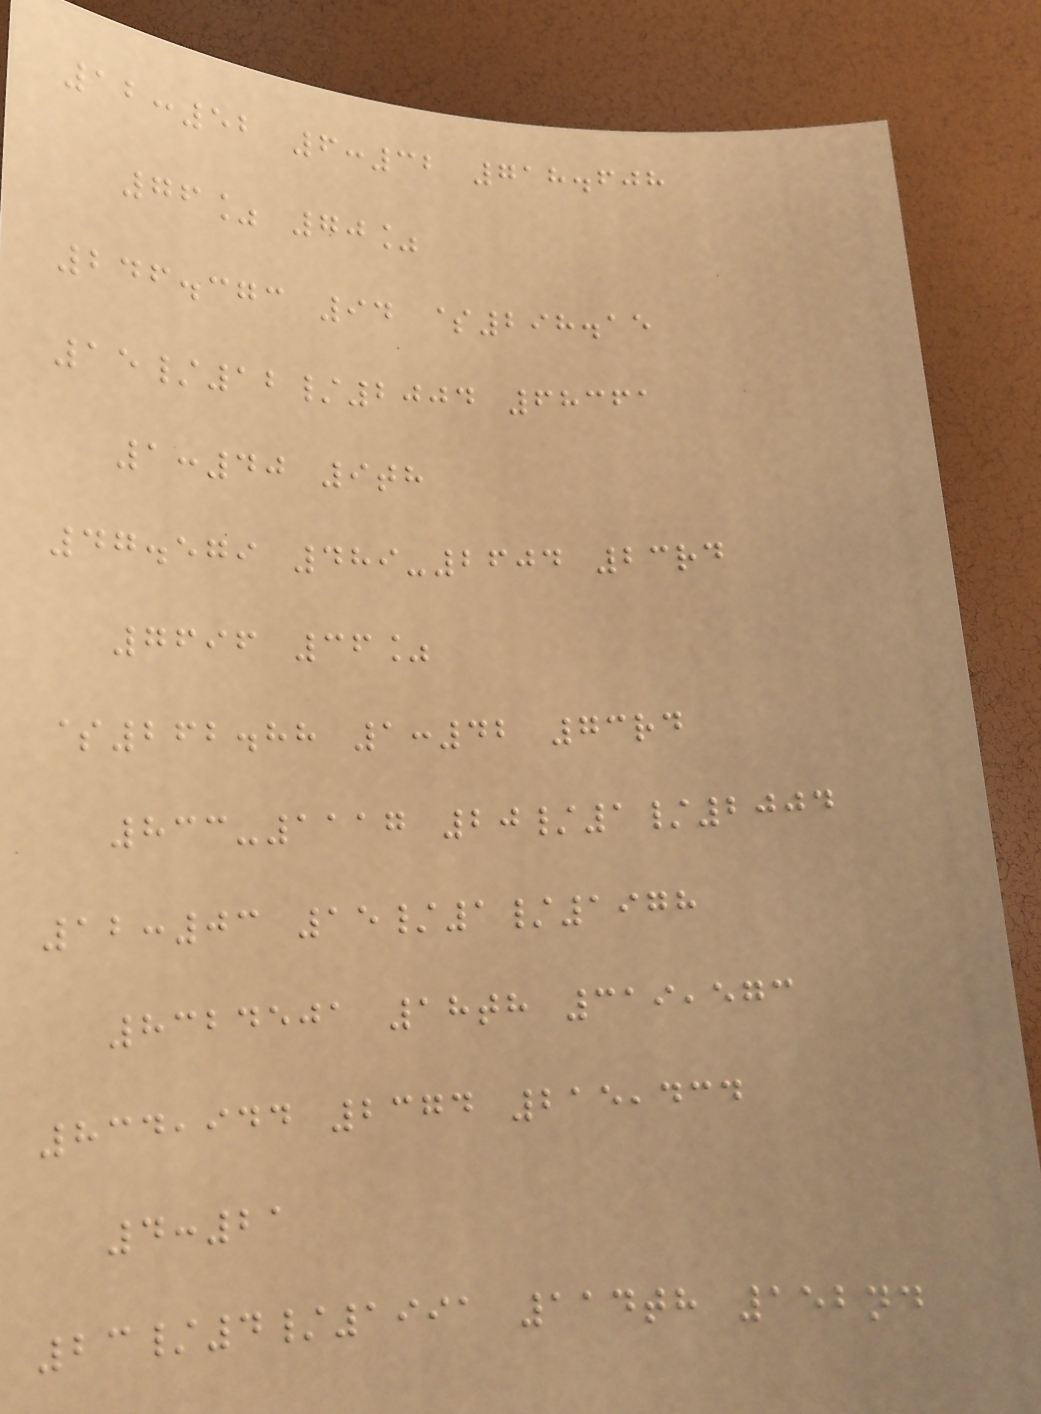12:52 6:32 718.608
76% 70%
246.373 94 $298.15
15/12/2004 68361
1:40 9th
47.579 489-2604 23rd
7696 36%
$262.88 1:42 73rd
833-1117 20/1/2004
12:03 15/1/1978
8324501 18th 319,573
834,944 2374 215,434
4:21
23/4/1991 114th 152nd
